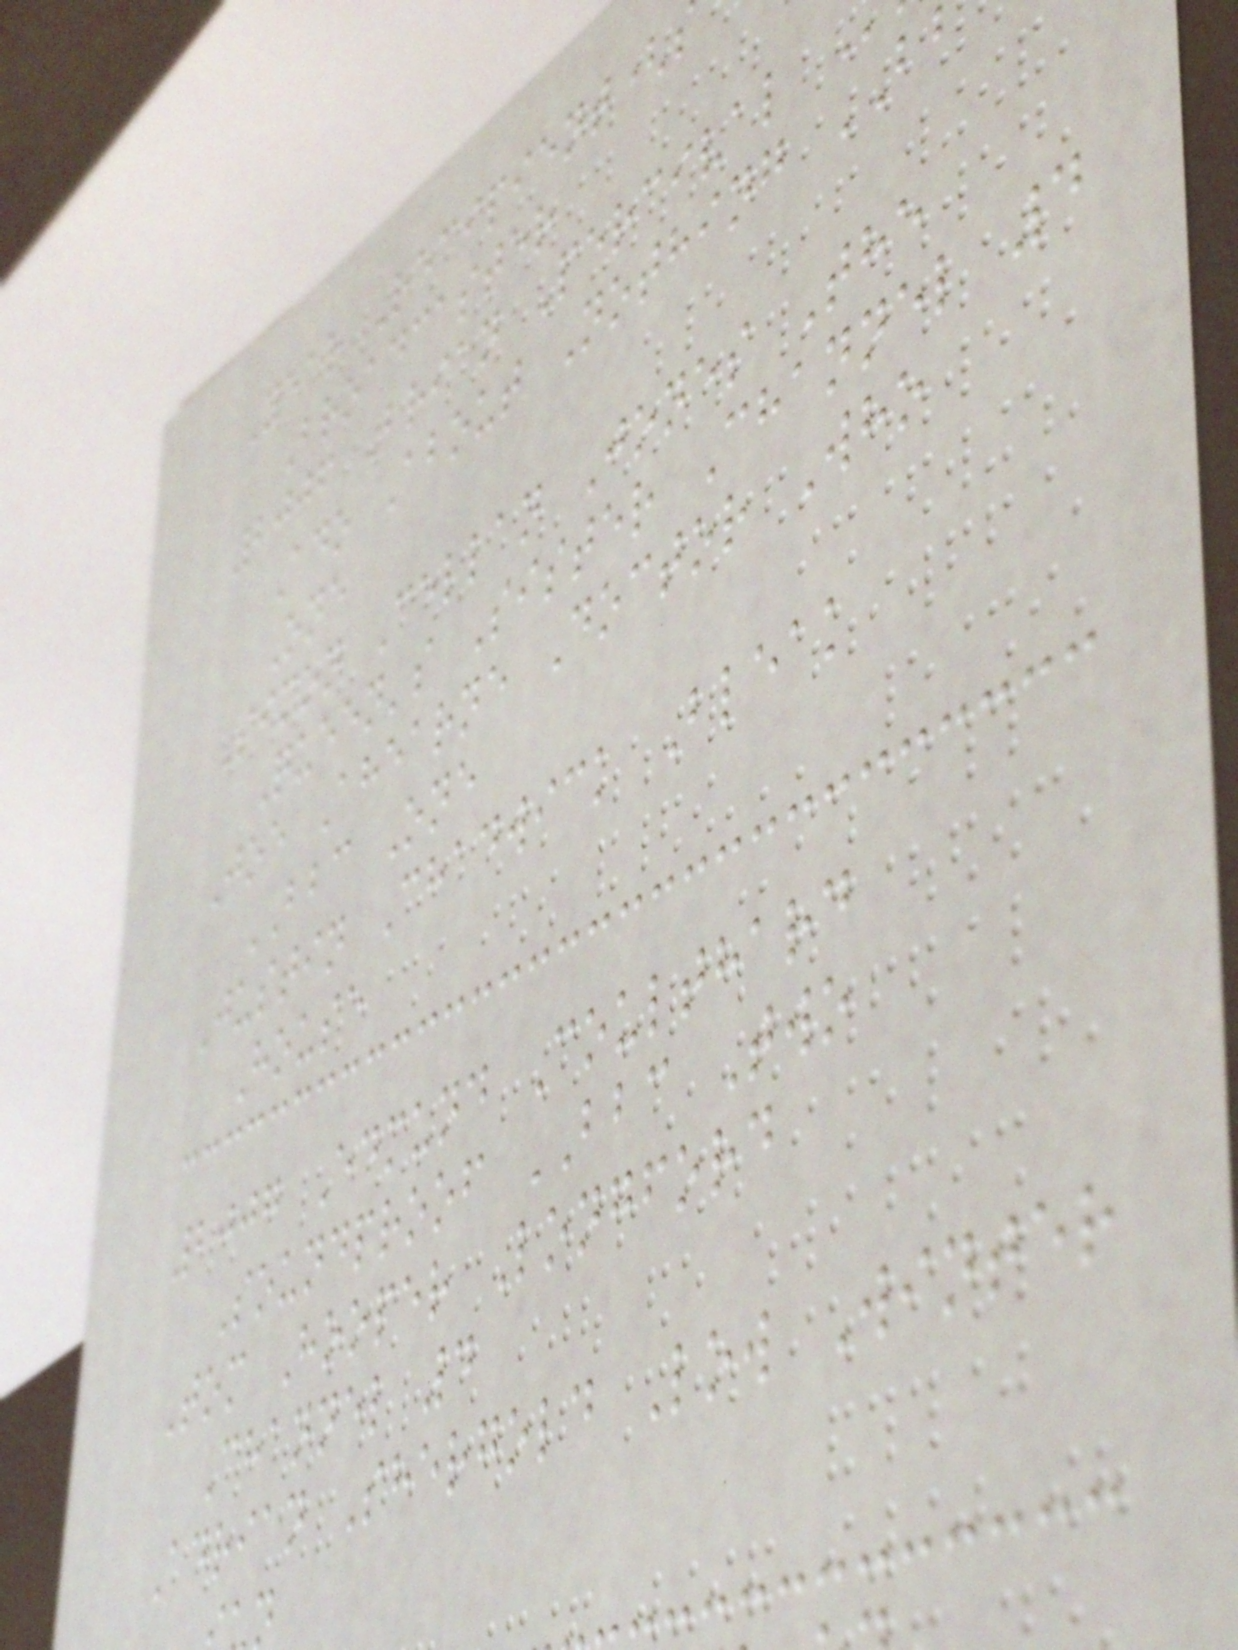Year Recipient(
Broadcaster
2006 Brian Percival
Ado About Nothing
One
Simon Cellan Jones The
Queen's Sister Channel 4
Joe Ahearne Doctor Who
BBC One
Justin Chadwick Bleak
House
2007 Edmund Coulthard
Soundproof BBC Two
Tom Hooper Longford
Channel 4
Adrian Shergold Low Winter
